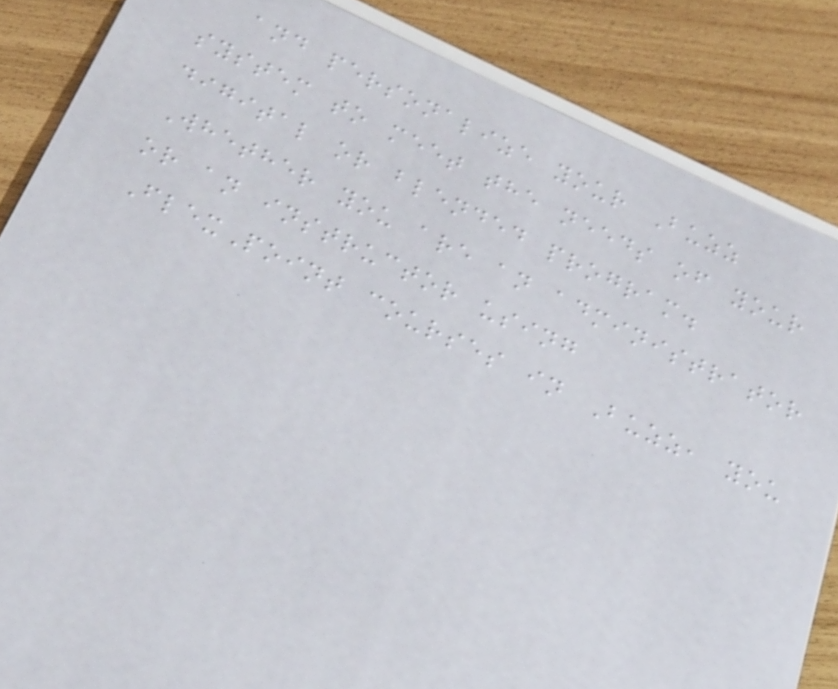and personalize your Buzz
system to meet the needs of your
digital or blended program.
Whether you are an administrator
or an instructor using
FlexPoint courses in Buzz, you
